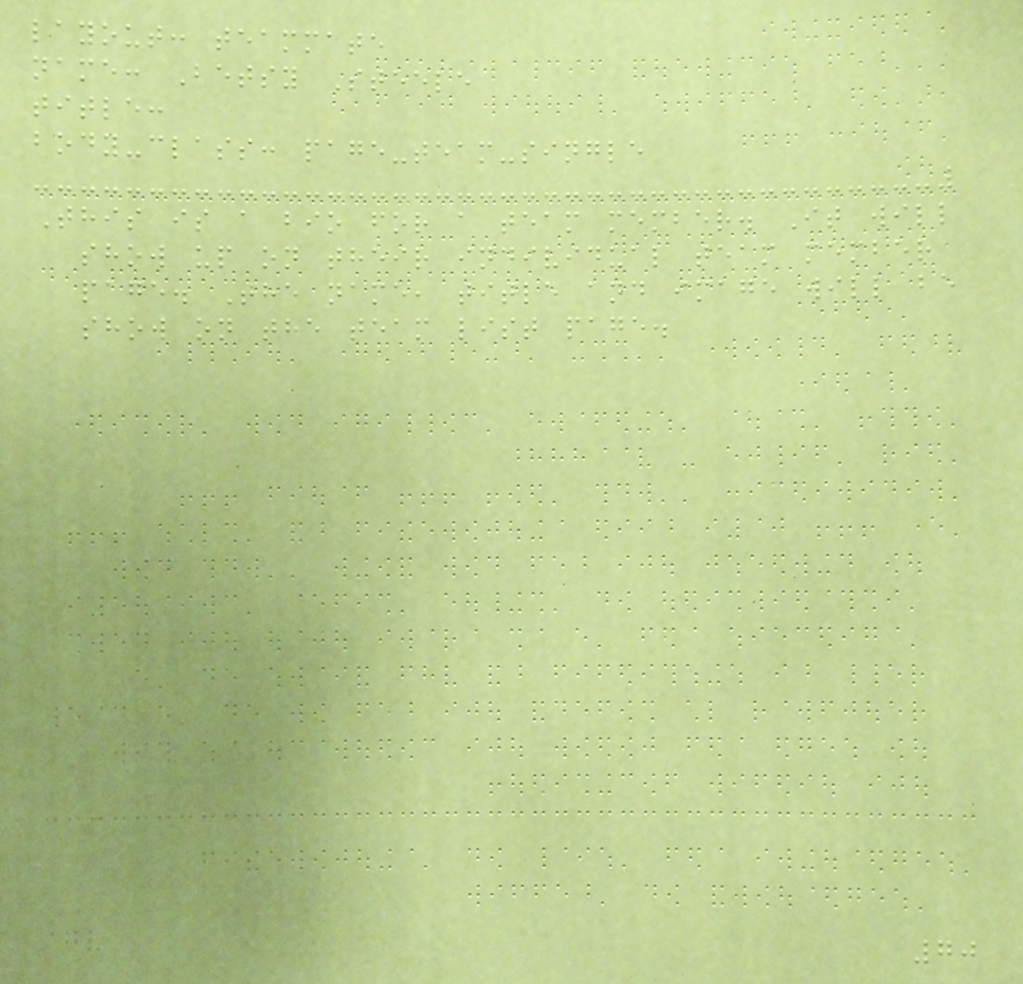layout: teammate
name: Betsy Steele
title:
body-class: page-team-single
This is a bio for a team member. It will
show up on their individual team member
page. The name, title and image will be
show on the team list page.
70
